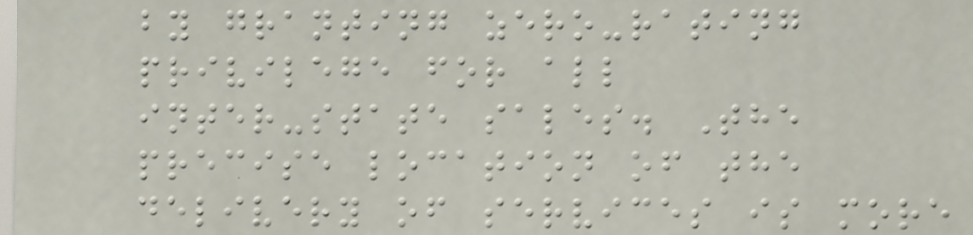by granting zero-rating
privilege for all
inter-state sales. The
precise location of the
delivery of services is more
